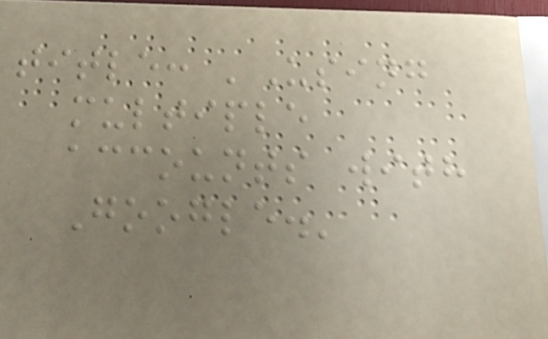title: 'Using
multiple
accounts with
Google.'
